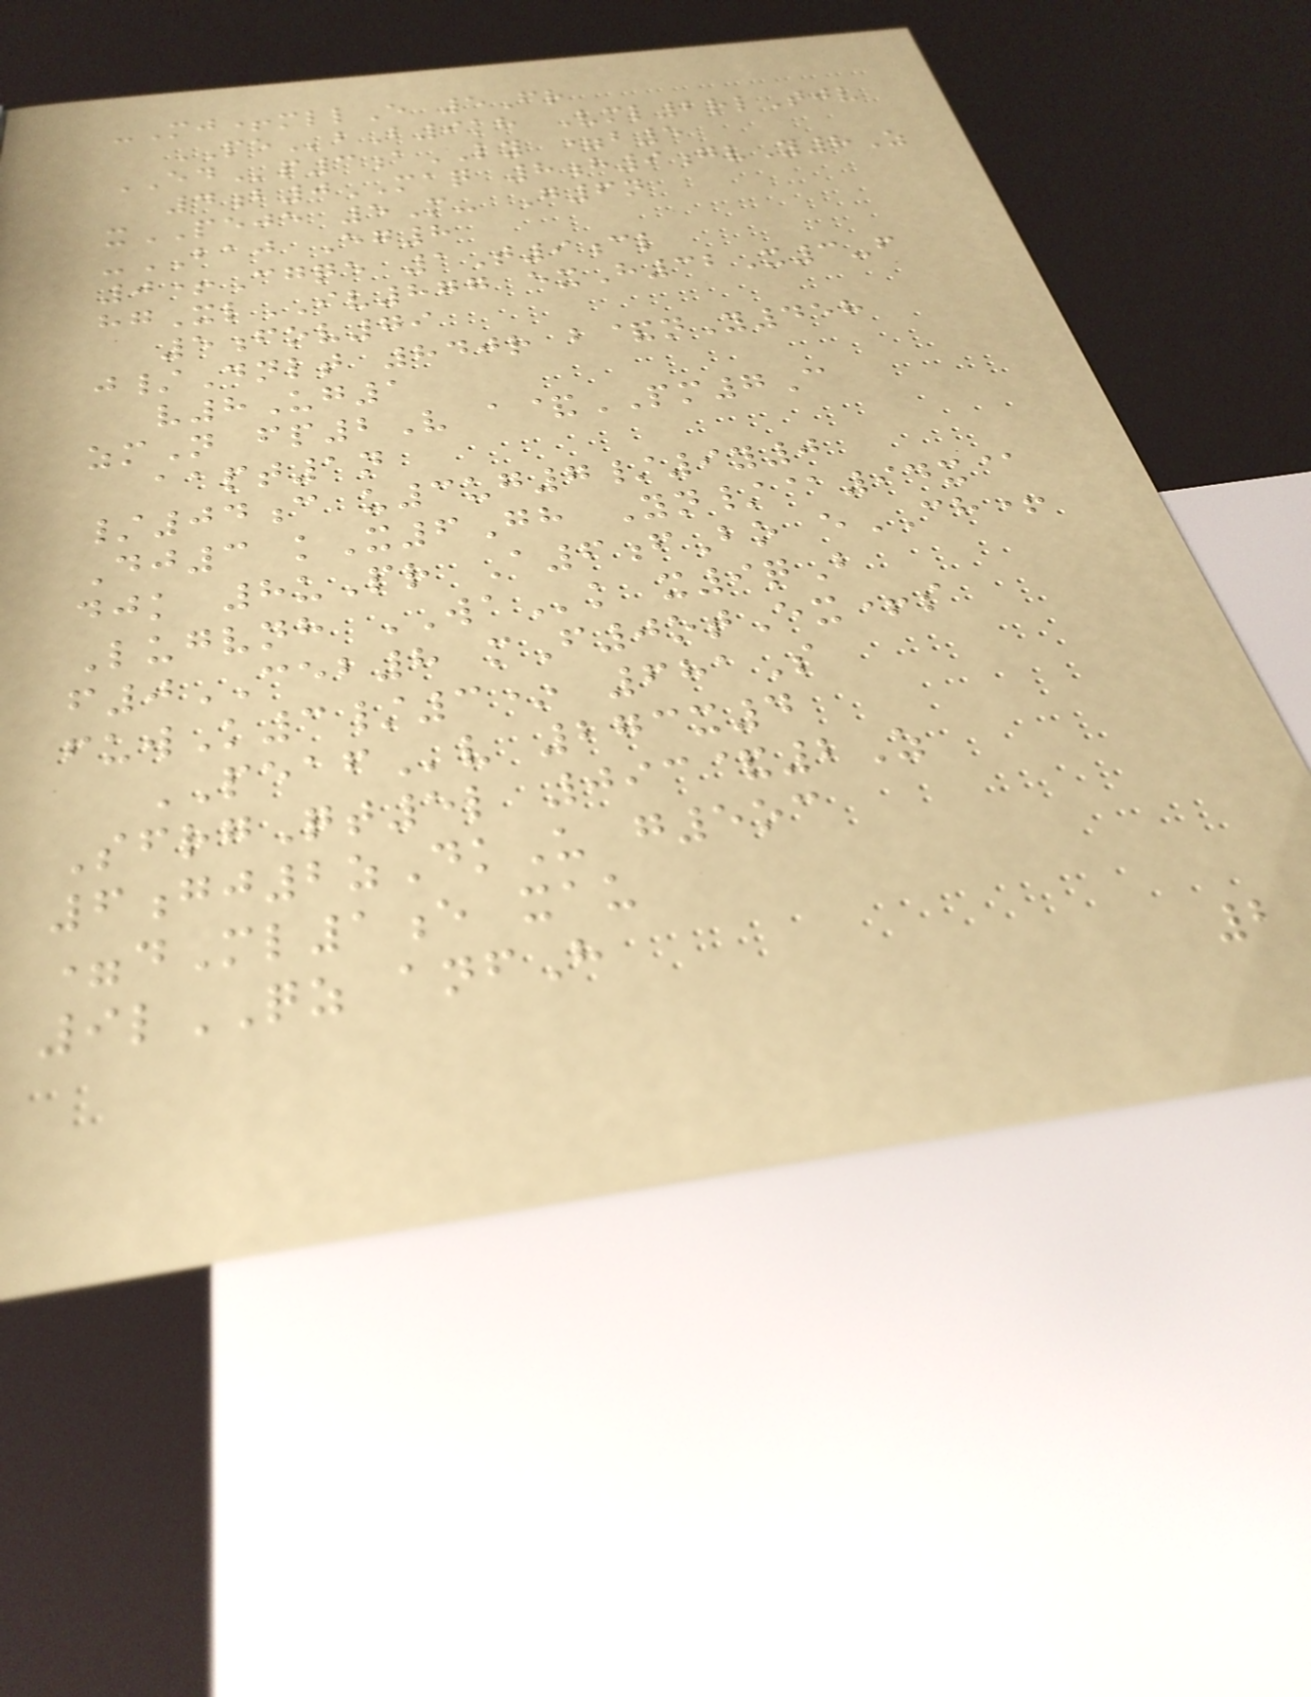-Mj+mllE 5Fr
PEbB9kh Vml2rlTjv
EDp3aLY =b5
4b0MAQ 8h9gvY8Z
xPEJE 5M- G6n
-BAJ Eg8
0+Cgqe 1T9cl
hgXlIV877 exH32X3-f
5fov79
j/Dnlt 840r b&nY458
v8Ug1
zmN fp2V a&PM7C
aapt1n
/04c u3ug7/9y0
Dj3 kX6Gh Yn/@94x@
djk 8uPr A6fBo eCH+
Lugvnh WAk x9qB
f0CEB8 mF0otEx+s
fuwK3/3* 681S
PEAFv 273x4
SfrgQt5l 093&2Z
6gj2zDkU g5oc
=dMl1e xau
9lQZ anfH
2
